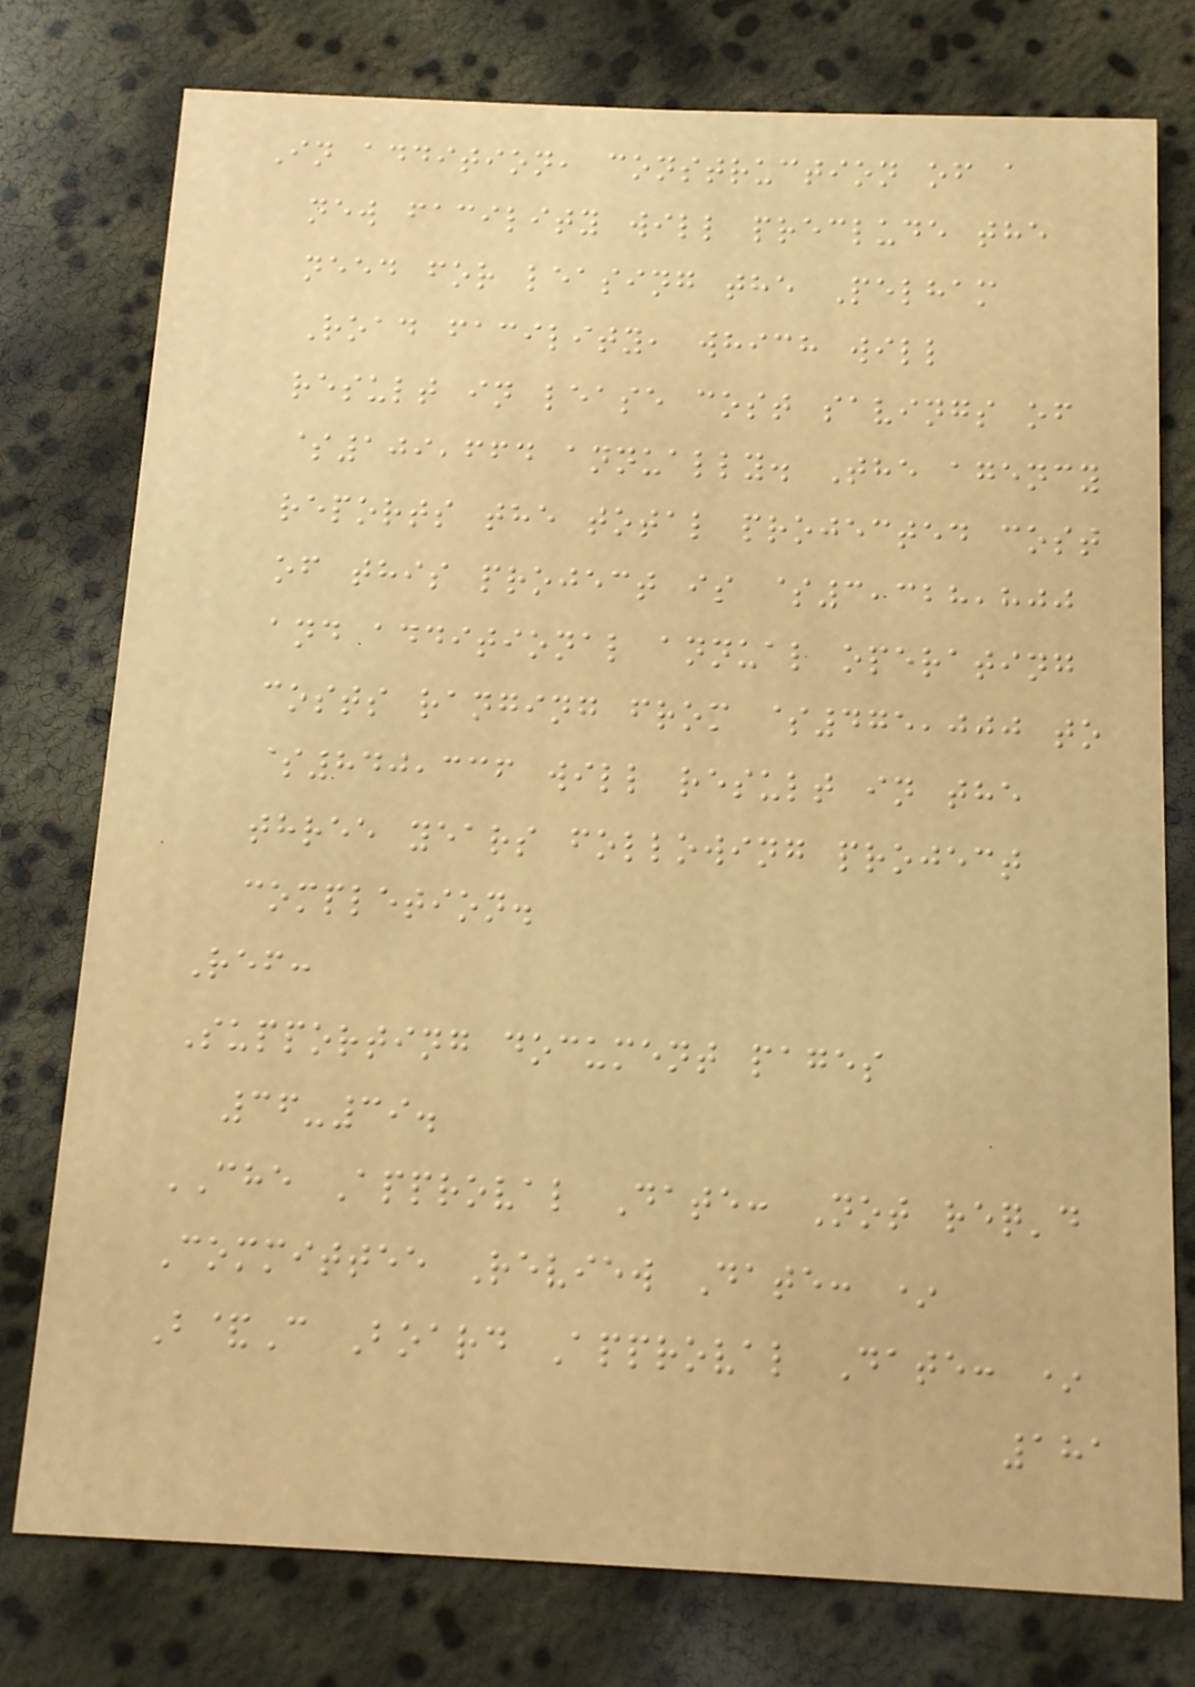In addition, construction of a
new facility will preclude the
need for leasing the Pelham
Road facility, which will
result in lease cost savings of
$109,664 annually. The agency
reports the total projected cost
of this project is $3,328,800
and additional annual operating
costs ranging from $475,000 to
$840,336 will result in the
three years following project
completion.
Ref:
Supporting document pages
36-39.
CHE Approval Date: Not req'd
Committee Review Date: *
B&C Board Approval Date: *
181
